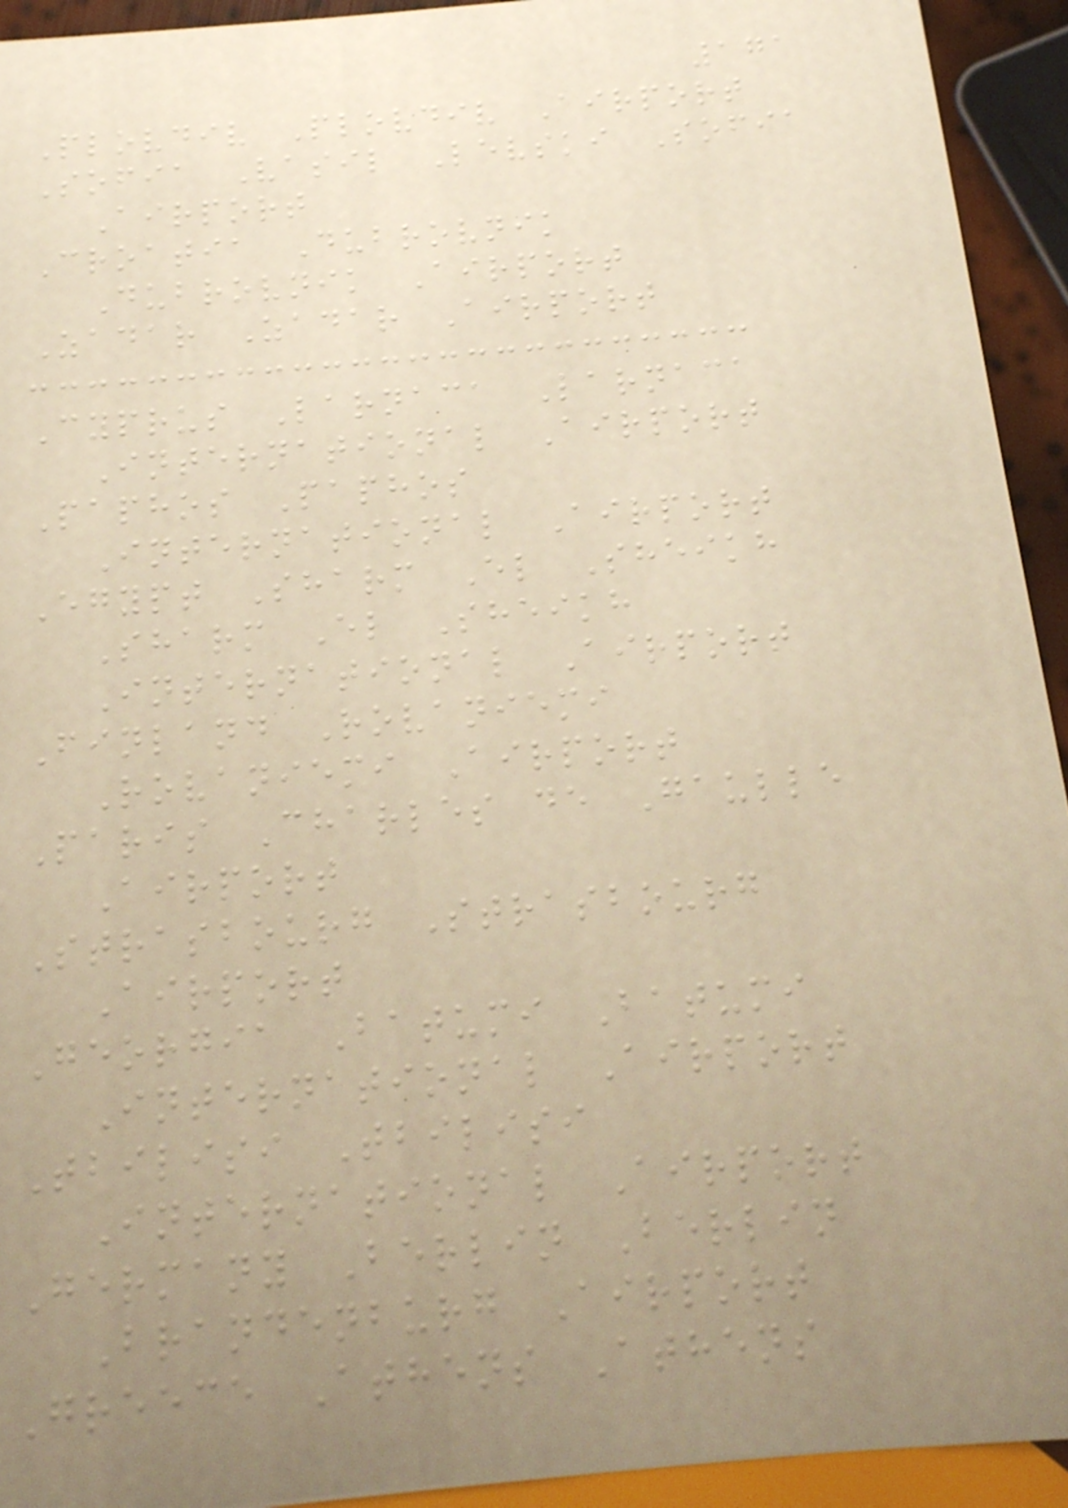171
Plovdiv Plovdiv Airport
Sofia Vasil Levski Sofia
Airport
Croatia Dubrovnik
Dubrovnik Airport
Zadar Zadar Airport
Cyprus Larnaca Larnaca
International Airport
Paphos Paphos
International Airport
Egypt Sharm El Sheikh
Sharm El Sheikh
International Airport
Finland Rovaniemi
Rovaniemi Airport
Paris Charles de Gaulle
Airport
Strasbourg Strasbourg
Airport
Georgia Batumi Batumi
International Airport
Tbilisi Tbilisi
International Airport
Germany Berlin Berlin
Brandenburg Airport
Greece Athens Athens
